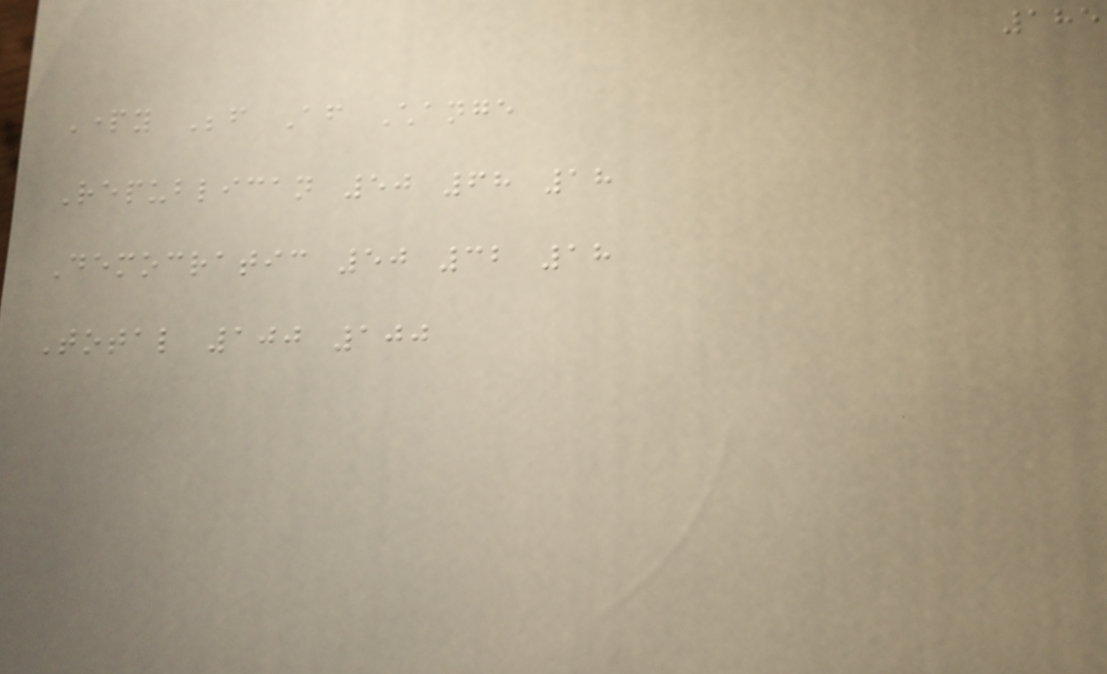185
Party Before After Change
Republican 50 68 18
Democratic 50 32 18
Total 100 100
